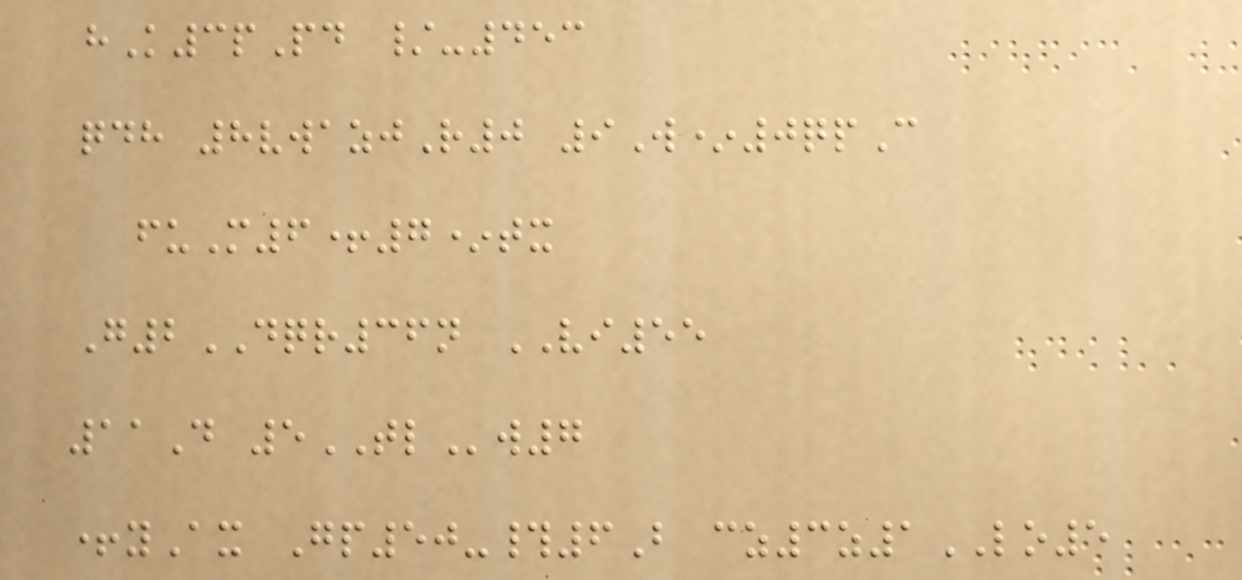hK3pPd /-453
qdh 8vwazjR0 9W*0qpC
fuM6+7*tx
G2DQR36n VI55
11D 5TLw7
+yAx Gp50-#6B cz3z1LO5
